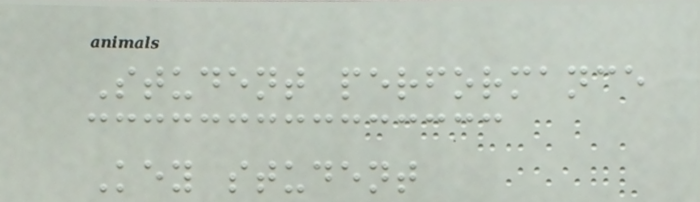Student performance
Key student
